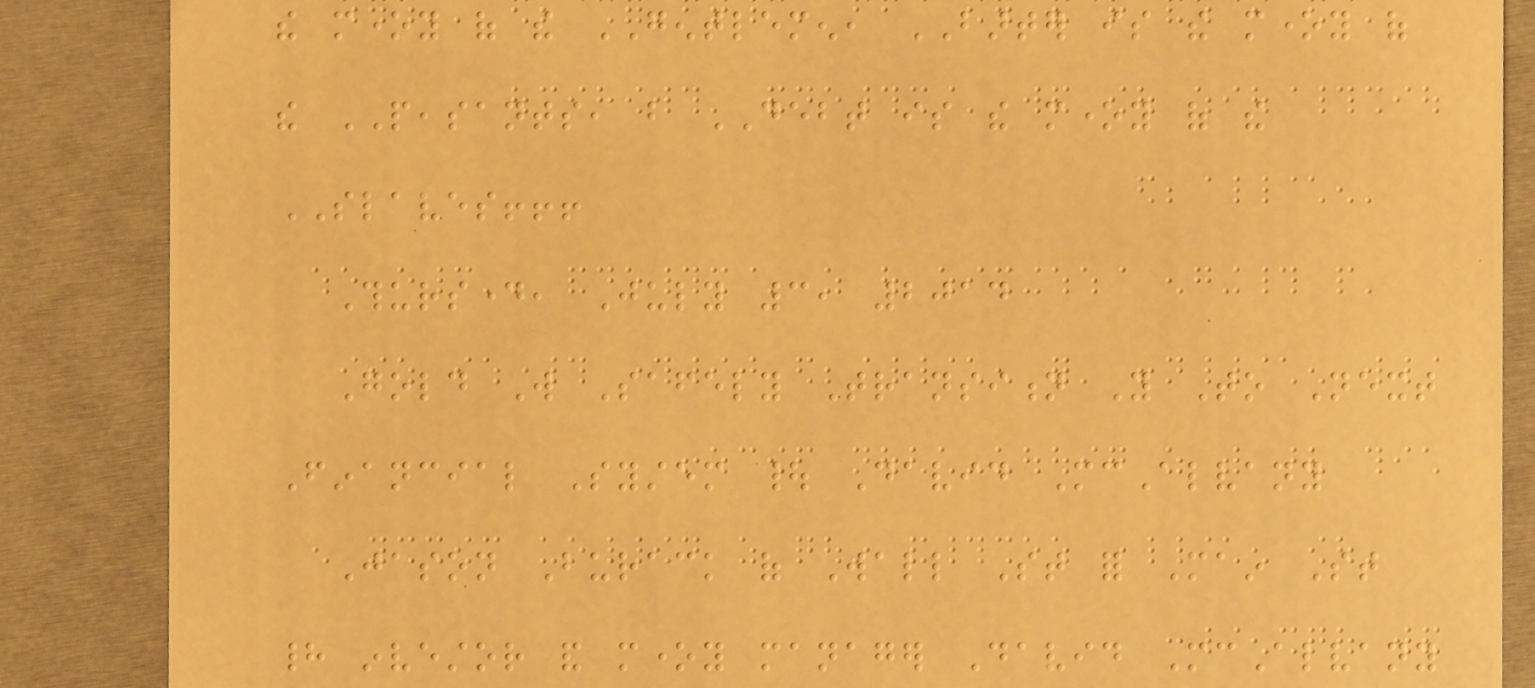the money of the GENTLEMEN, BARTER is the money of
the PEASANTS, but DEBT is the money of the
SLAVES!!!
Thursday, July 3, 2014
Gold Will Safely Transition You To Next
Financial System | David McAlvany
Jason Burack of Wall St for Main St
had investor and money manager David McAlvany
